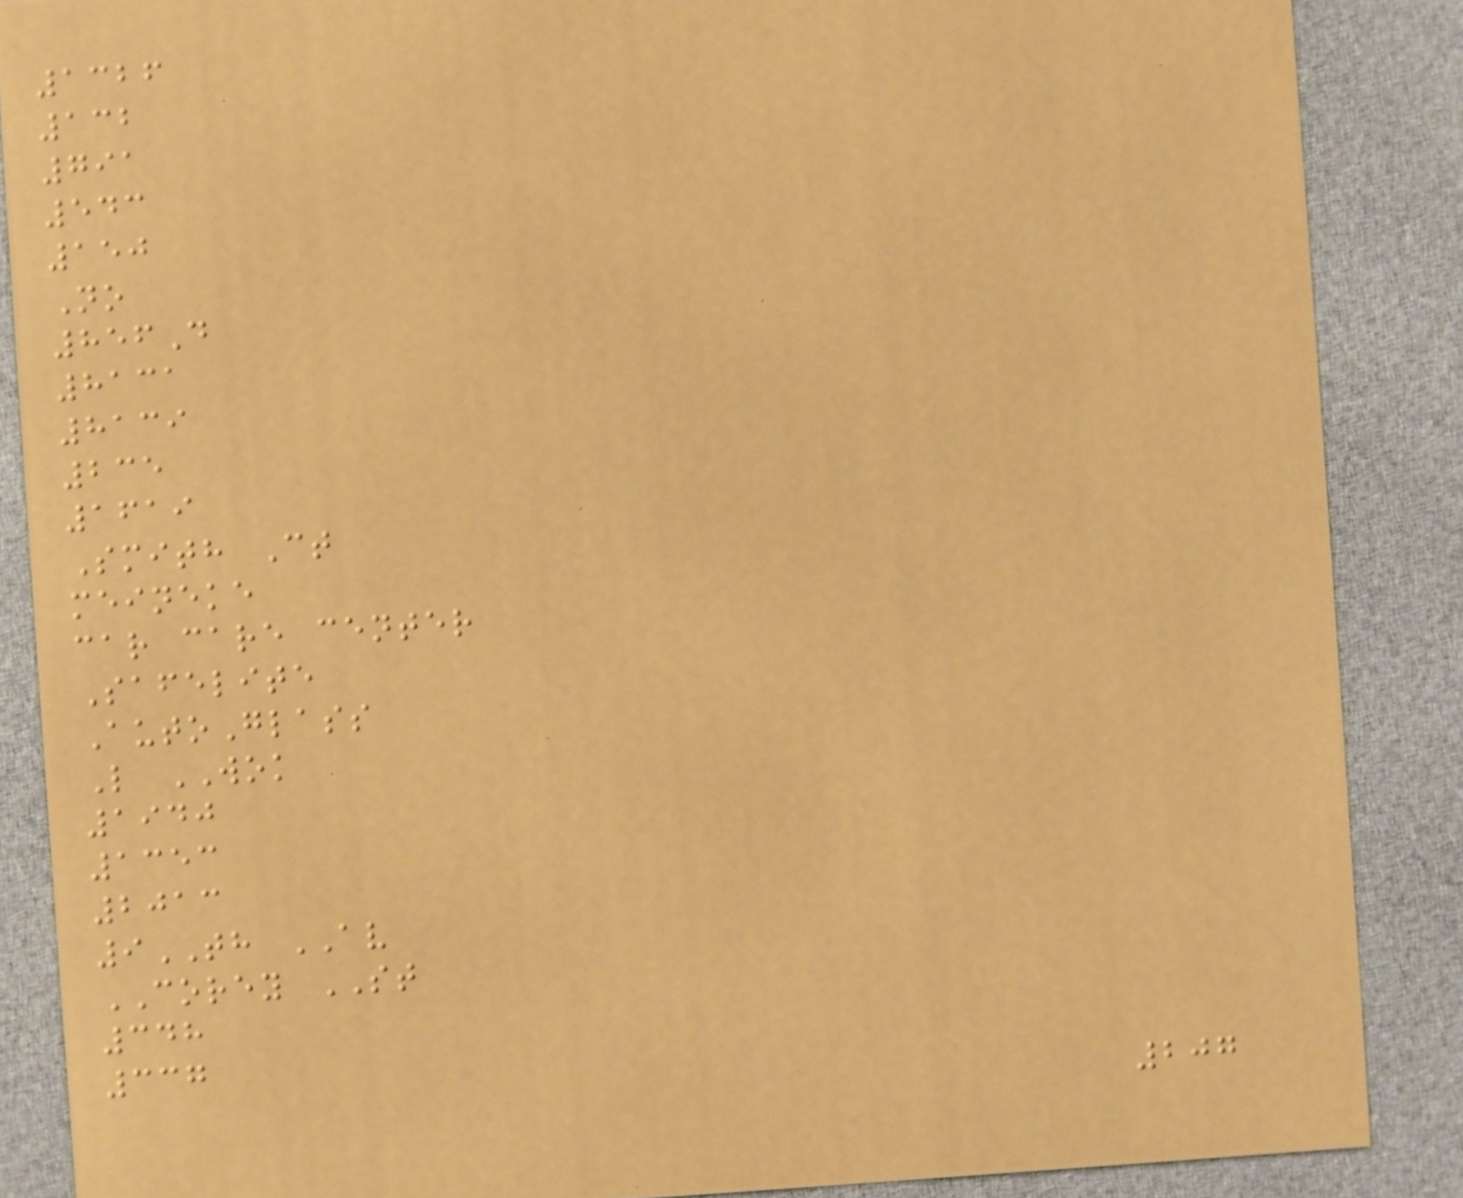1326
132
791
543
150
No
856D
8131
8139
235
1619
Smith Ct
meineke
car care center
Safelite
AutoGlass
L WOK
1940
1353
2013
9TH AV
COREY ST
348
337
207
